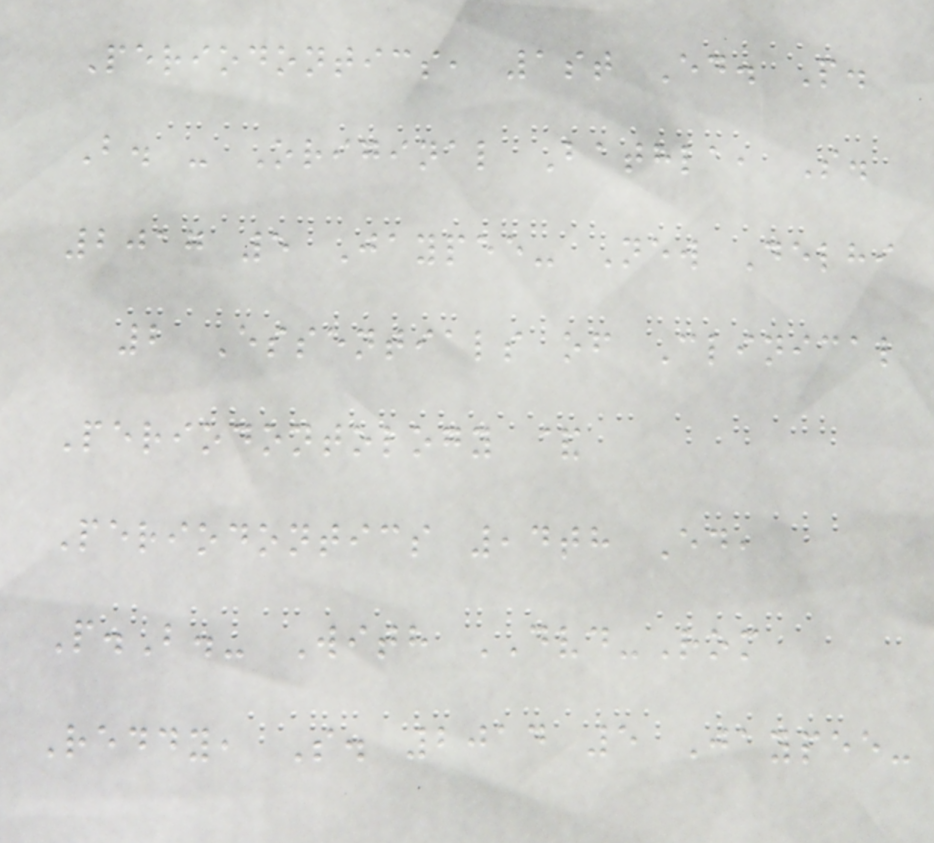Periodontics, 1st Ed. P.
B. - Original Bathla, S.
2017 5 Jaypee- New Delhi
2 Essentials of Clinical
Periodontology &
Periodontics ,4th Ed,
P.B.- With DVD-Rom
Reddy, S. 2014 5 Jaypee-
